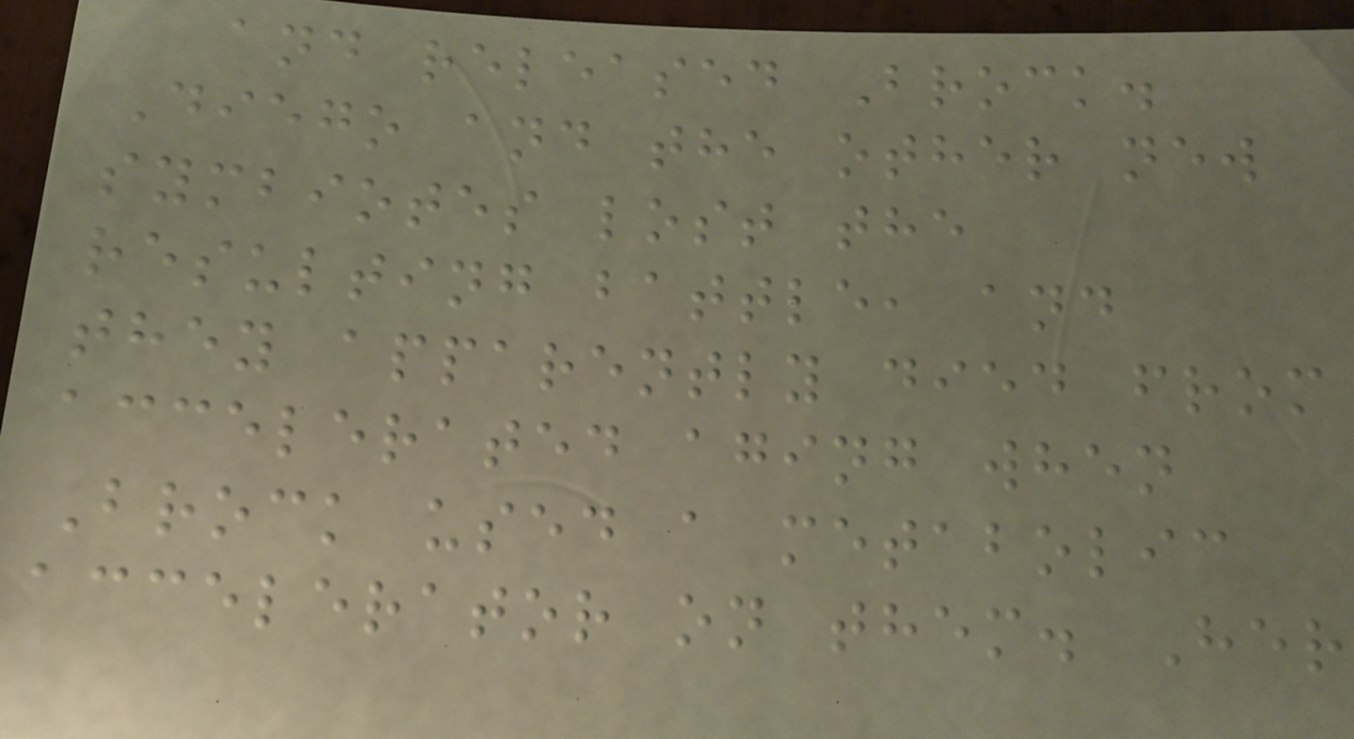and released Brock.
Diego and the other new
symbiotes lost the
resulting battle, and
they apparently died from
accelerated aging when
Brock used a metabolic
accelerator on them. Her
